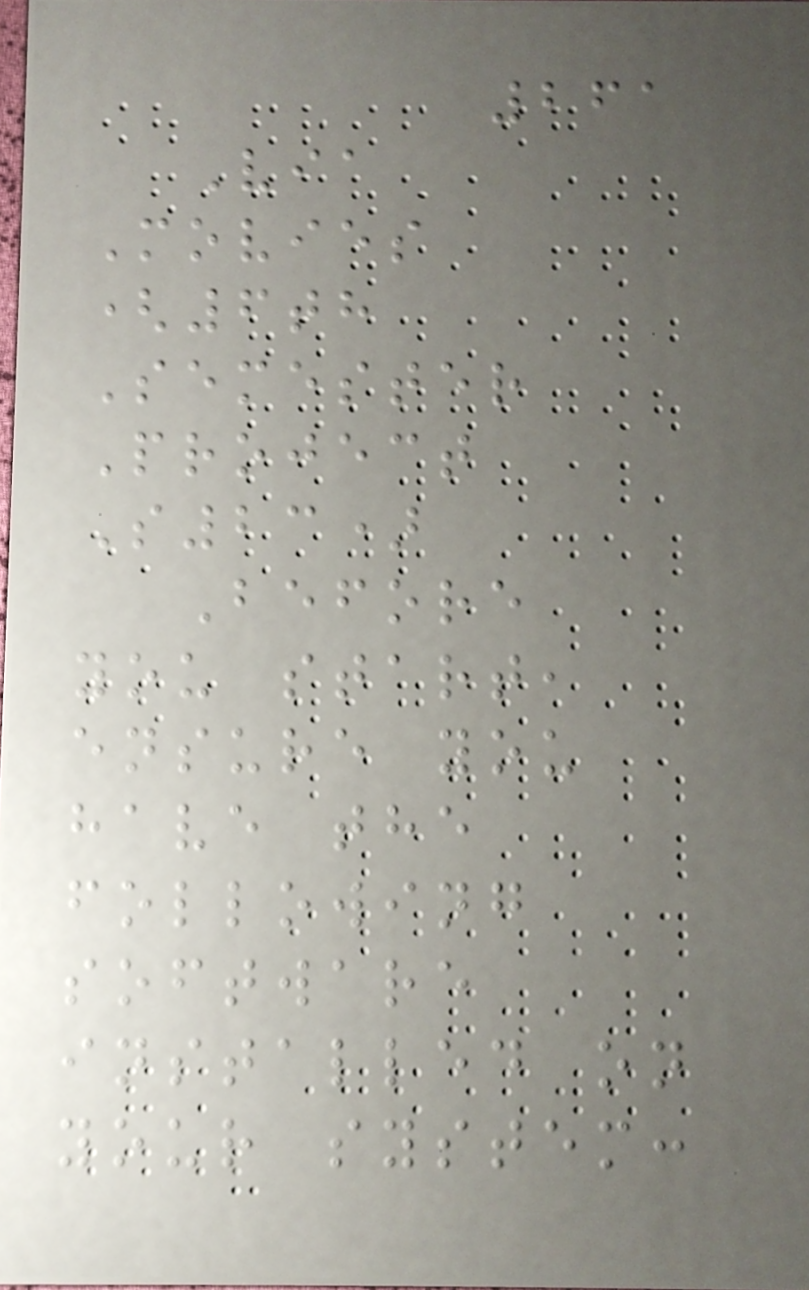261
Via
Movies
(6th
Semester
Project
S23)
Before
you start,
ensure you
have the
following
software
installed on
your system:
